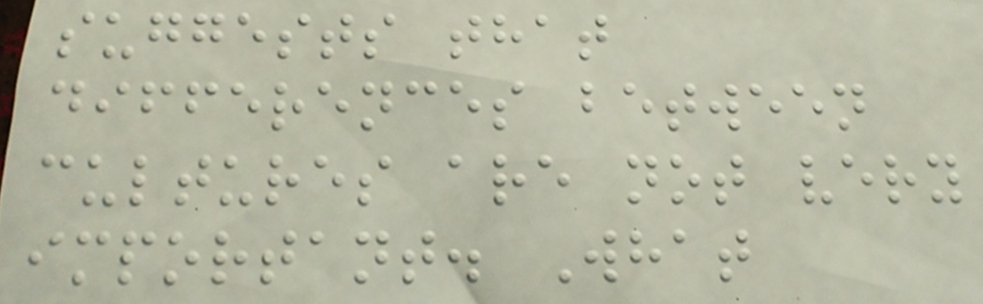suggests that
differences between
cultures are not very
important. What
